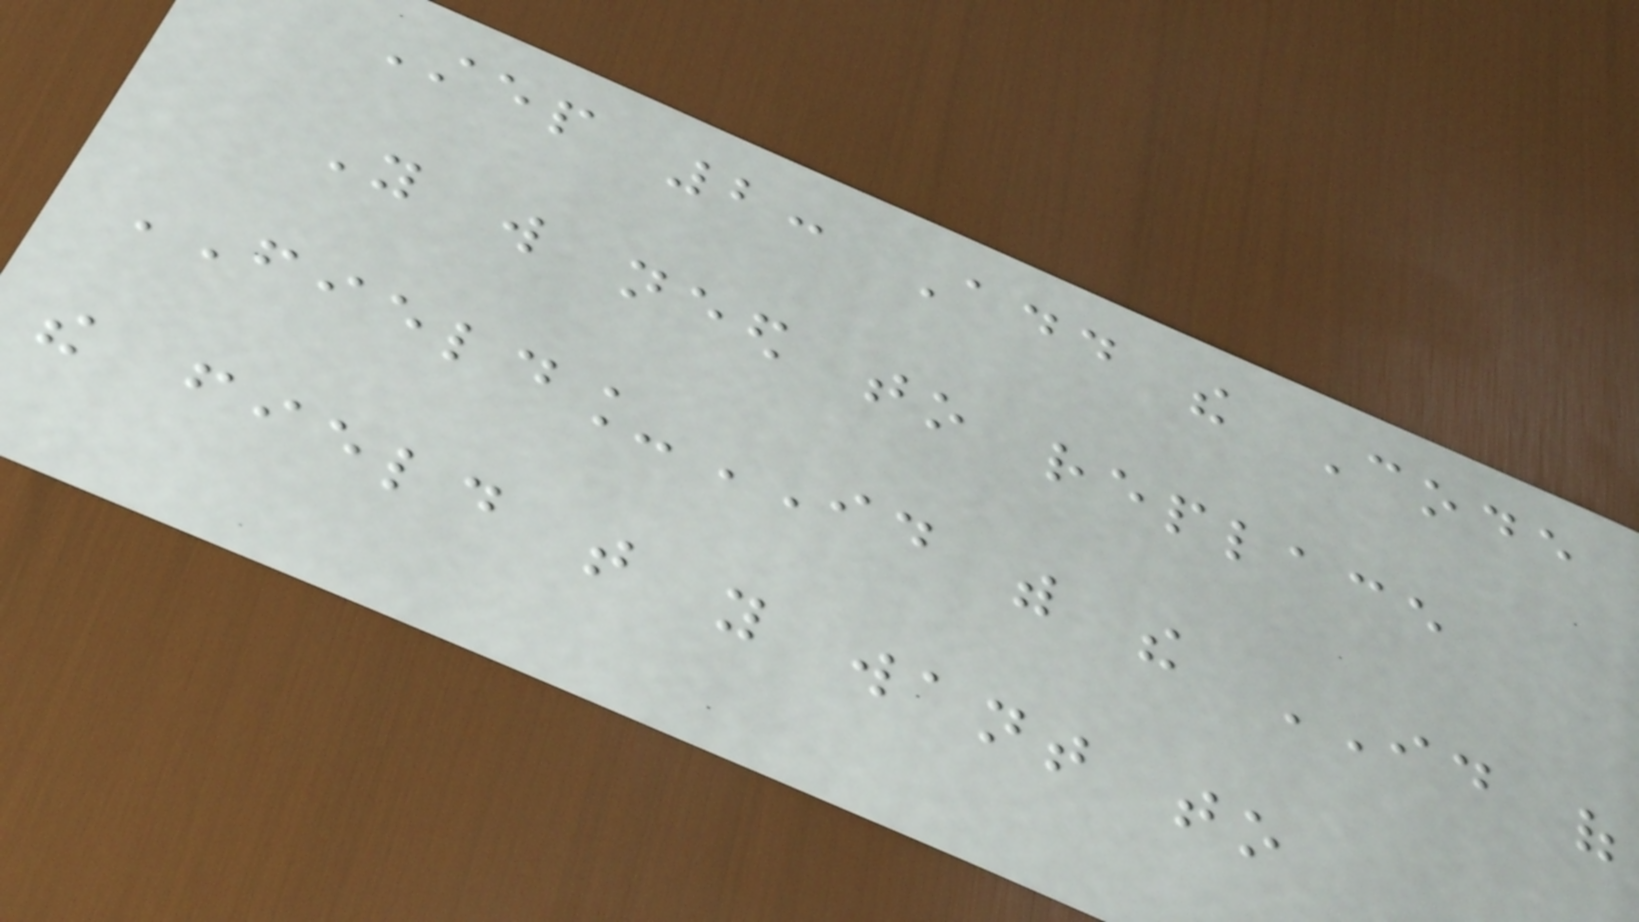Step 2: Add the Code
You will need to replace
FIELD_ID with the ID of
the field that you want to
